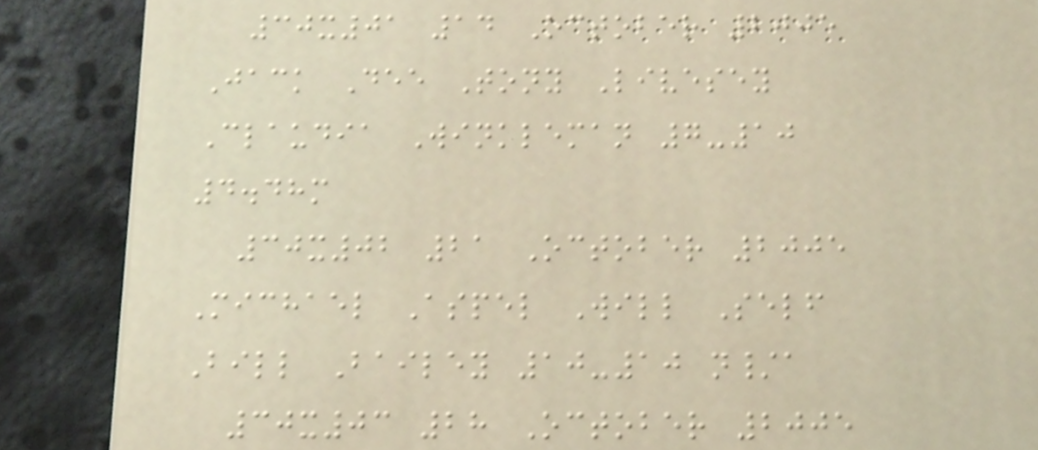30x01 14 October 2005
Jack Dee Tony Livesey
Claudia Winkleman 7-10
4.48m
30x02 21 October 2005
Michael Aspel Will Self
Bill Bailey 10-10 n/a
30x03 28 October 2005
